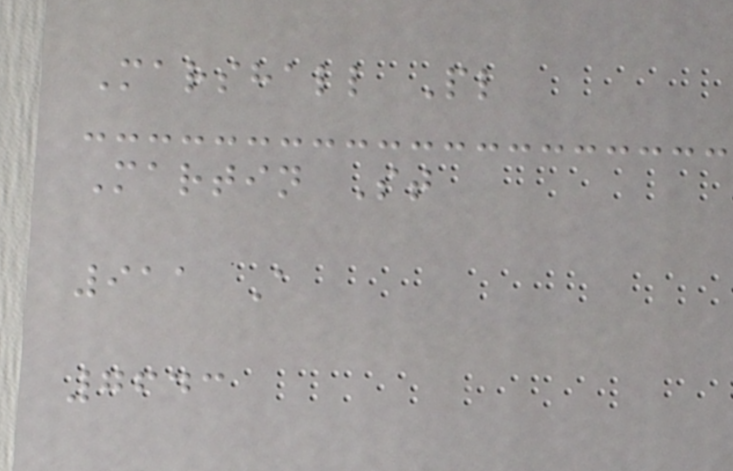Marshall Pl
Martin St
911 A
7643
